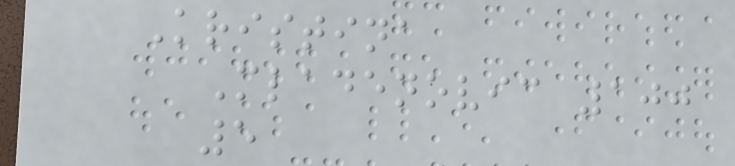Kristina
Mladenovic 100
5
